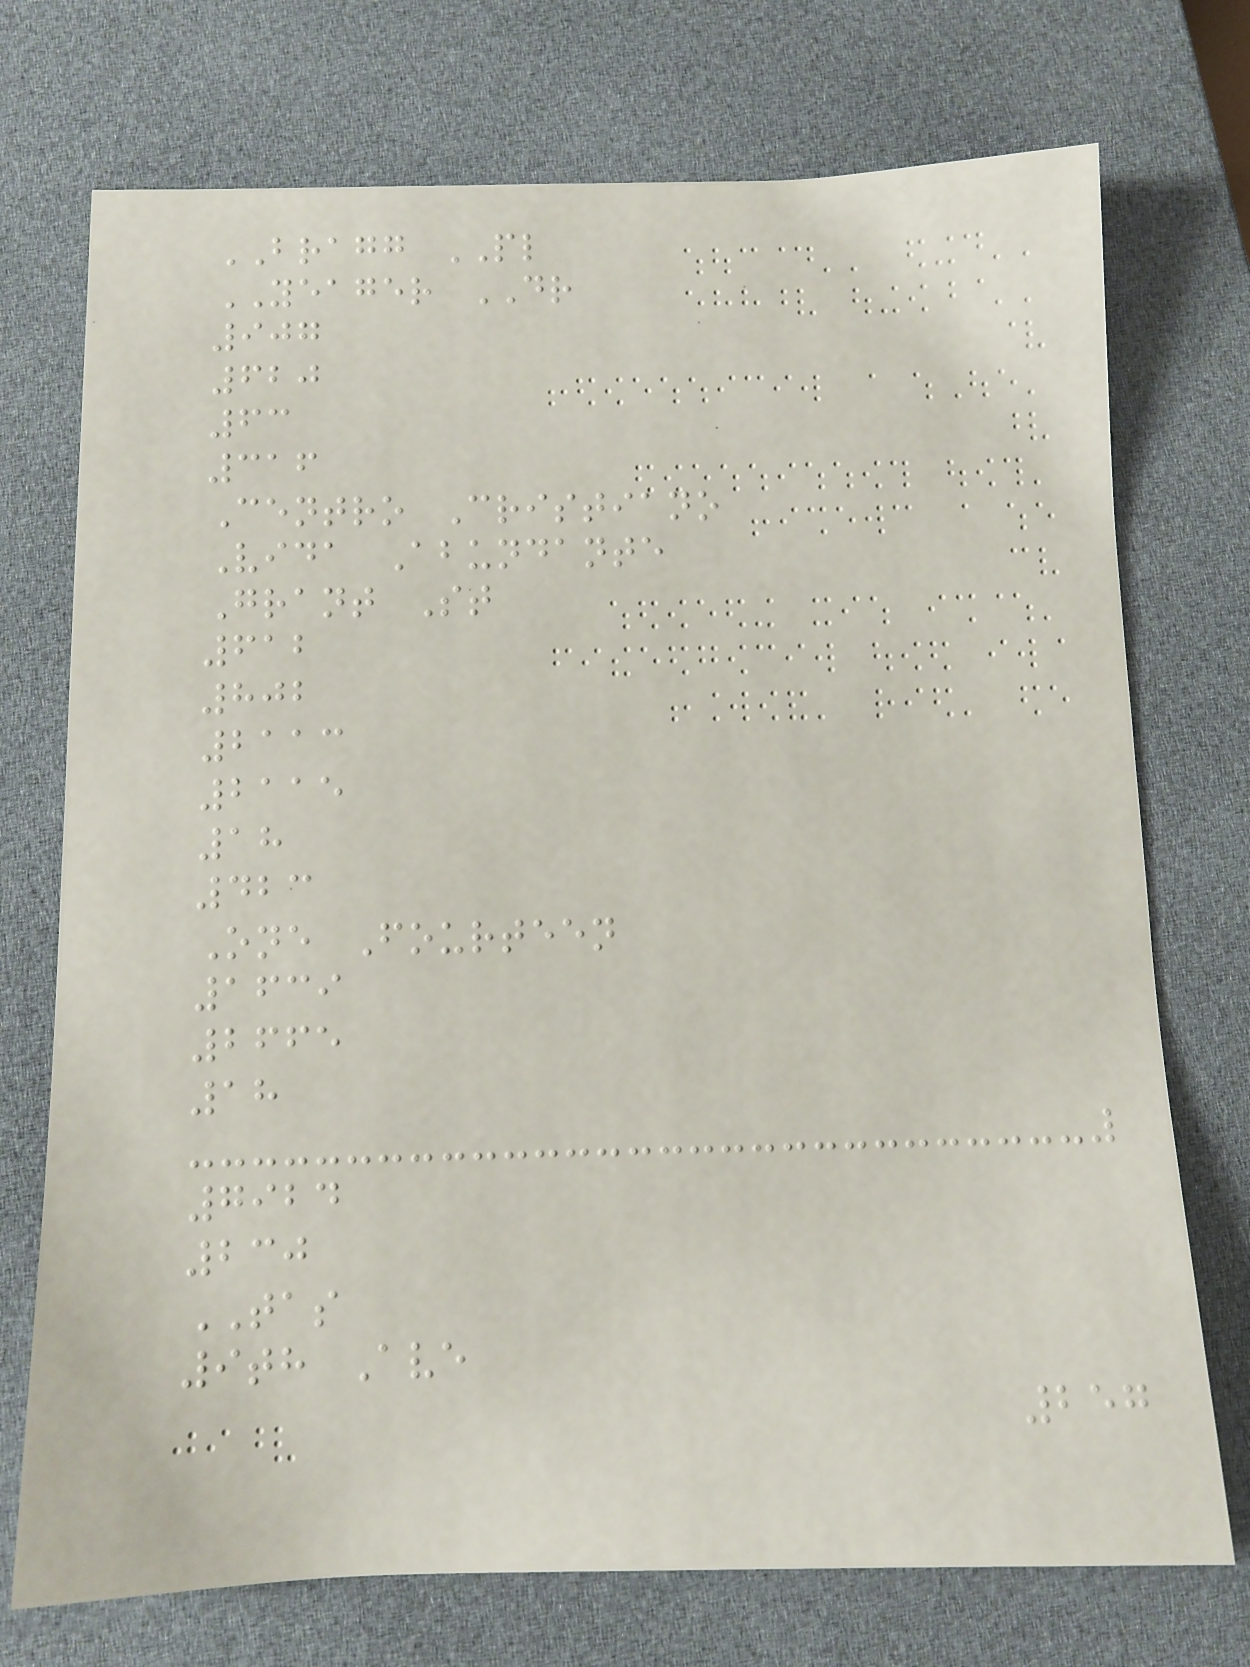BRAGG PL
YEAGER DR
907
620
63
316
Centro Cristiano
Vida Abundante
Grant St
612
802
2113
2115
18
423
One Fourteen
1639
2665
18
7924
230
TAS
9th Ave
257
